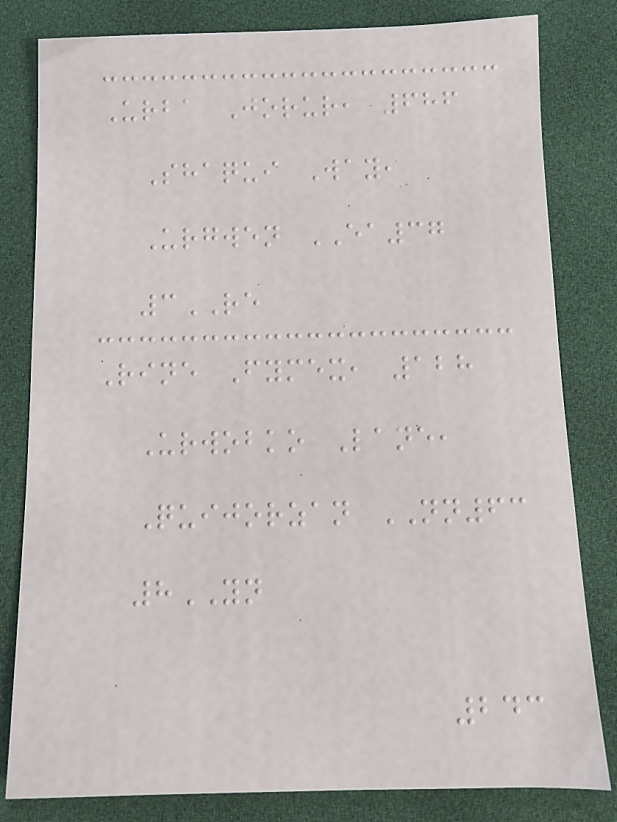Urba Jorur, 686
Shaqui Way,
Urgwen EA37
3RE
Rine Fymex, 128
Urwobko Lane,
Quijorzan NN63
8YN
243
